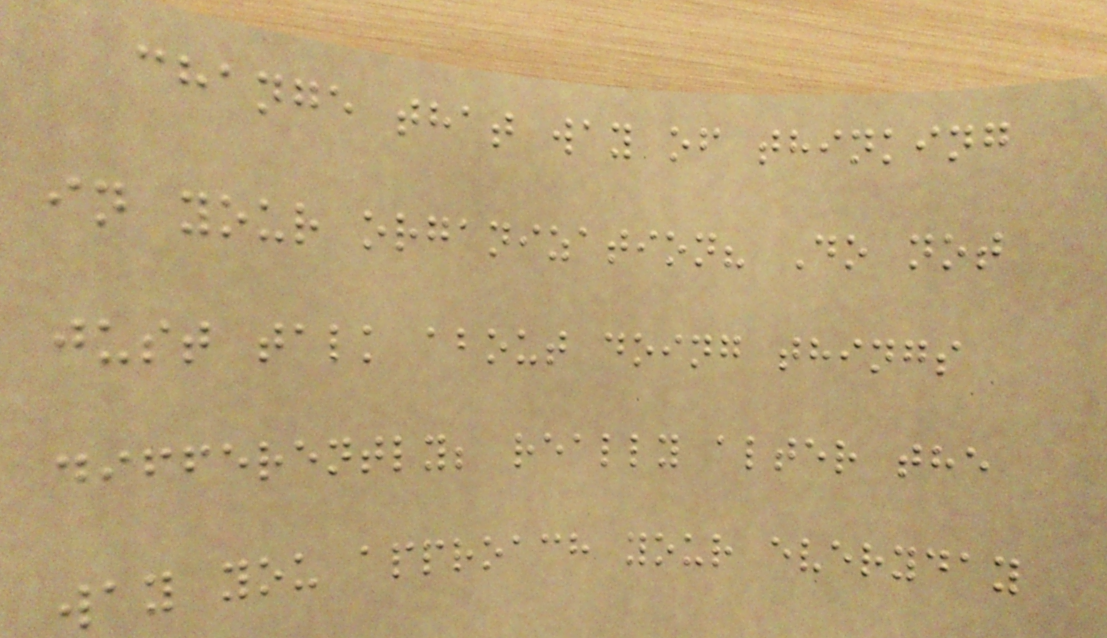change that way of thinking
in your organization? Do not
just talk about doing things
differently; really alter the
way you approach your everyday
